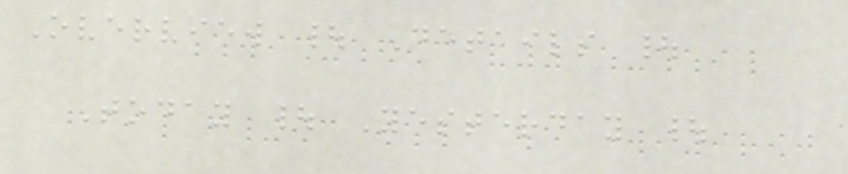Overview | Details |
Today | Yesterday |
